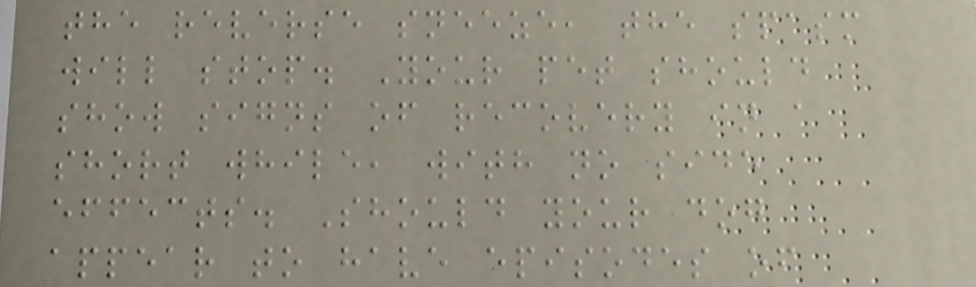the reverse sneeze, the spasm
will stop. Your pet should
show signs of recovery in a
short while, with no side
effects. Should your dog
appear to have episodes of
